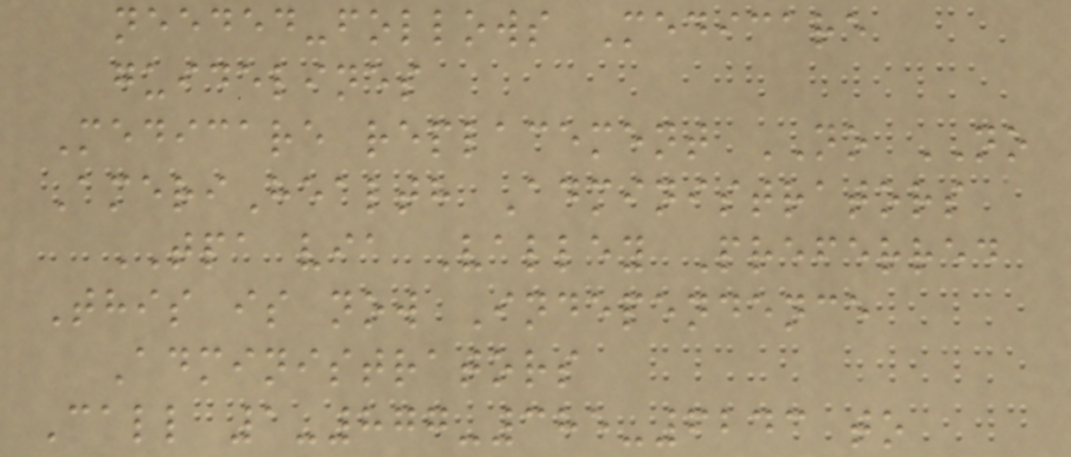needed-follows Medicare
guidelines
Medicare replacement NO NO
AmeriHealth Administrators
TPA via Valley Preferred
This is now Independence
Administrators
Call 1-877-385-6243 to
